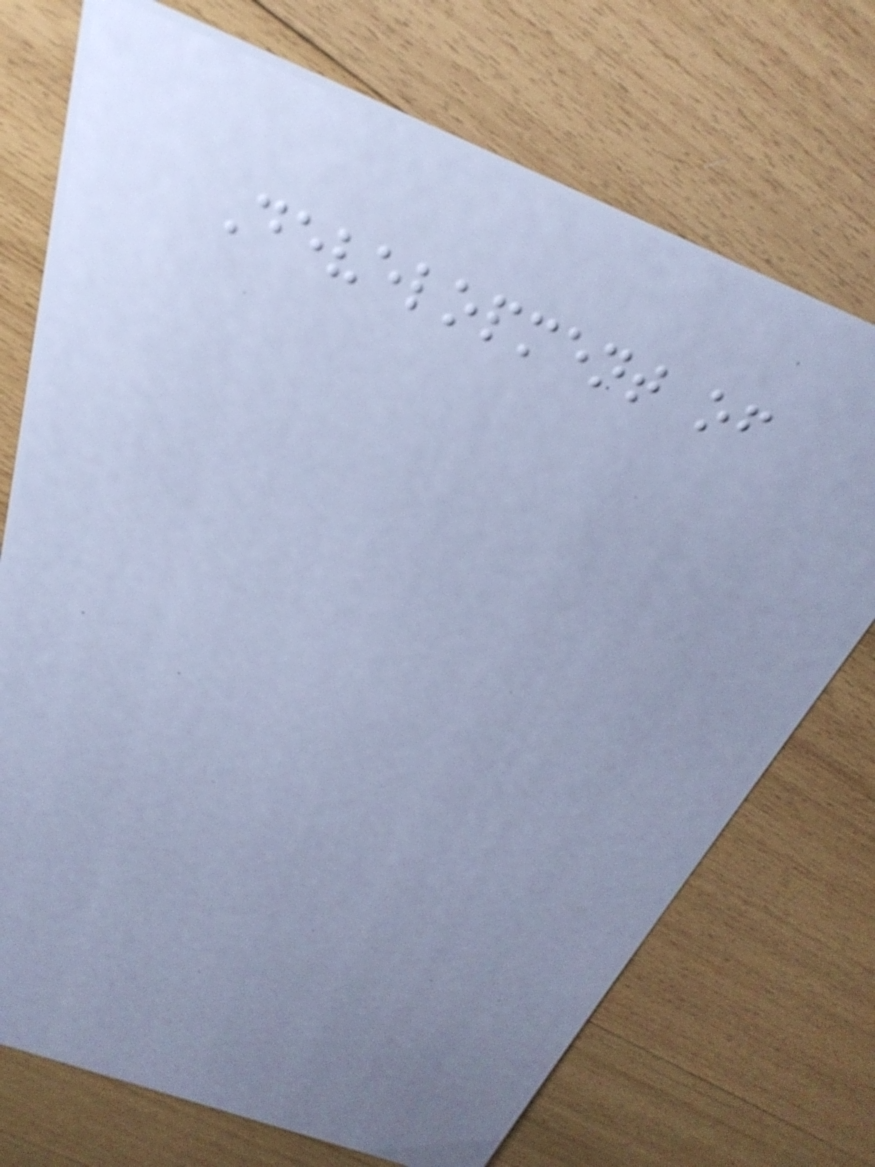Development of
